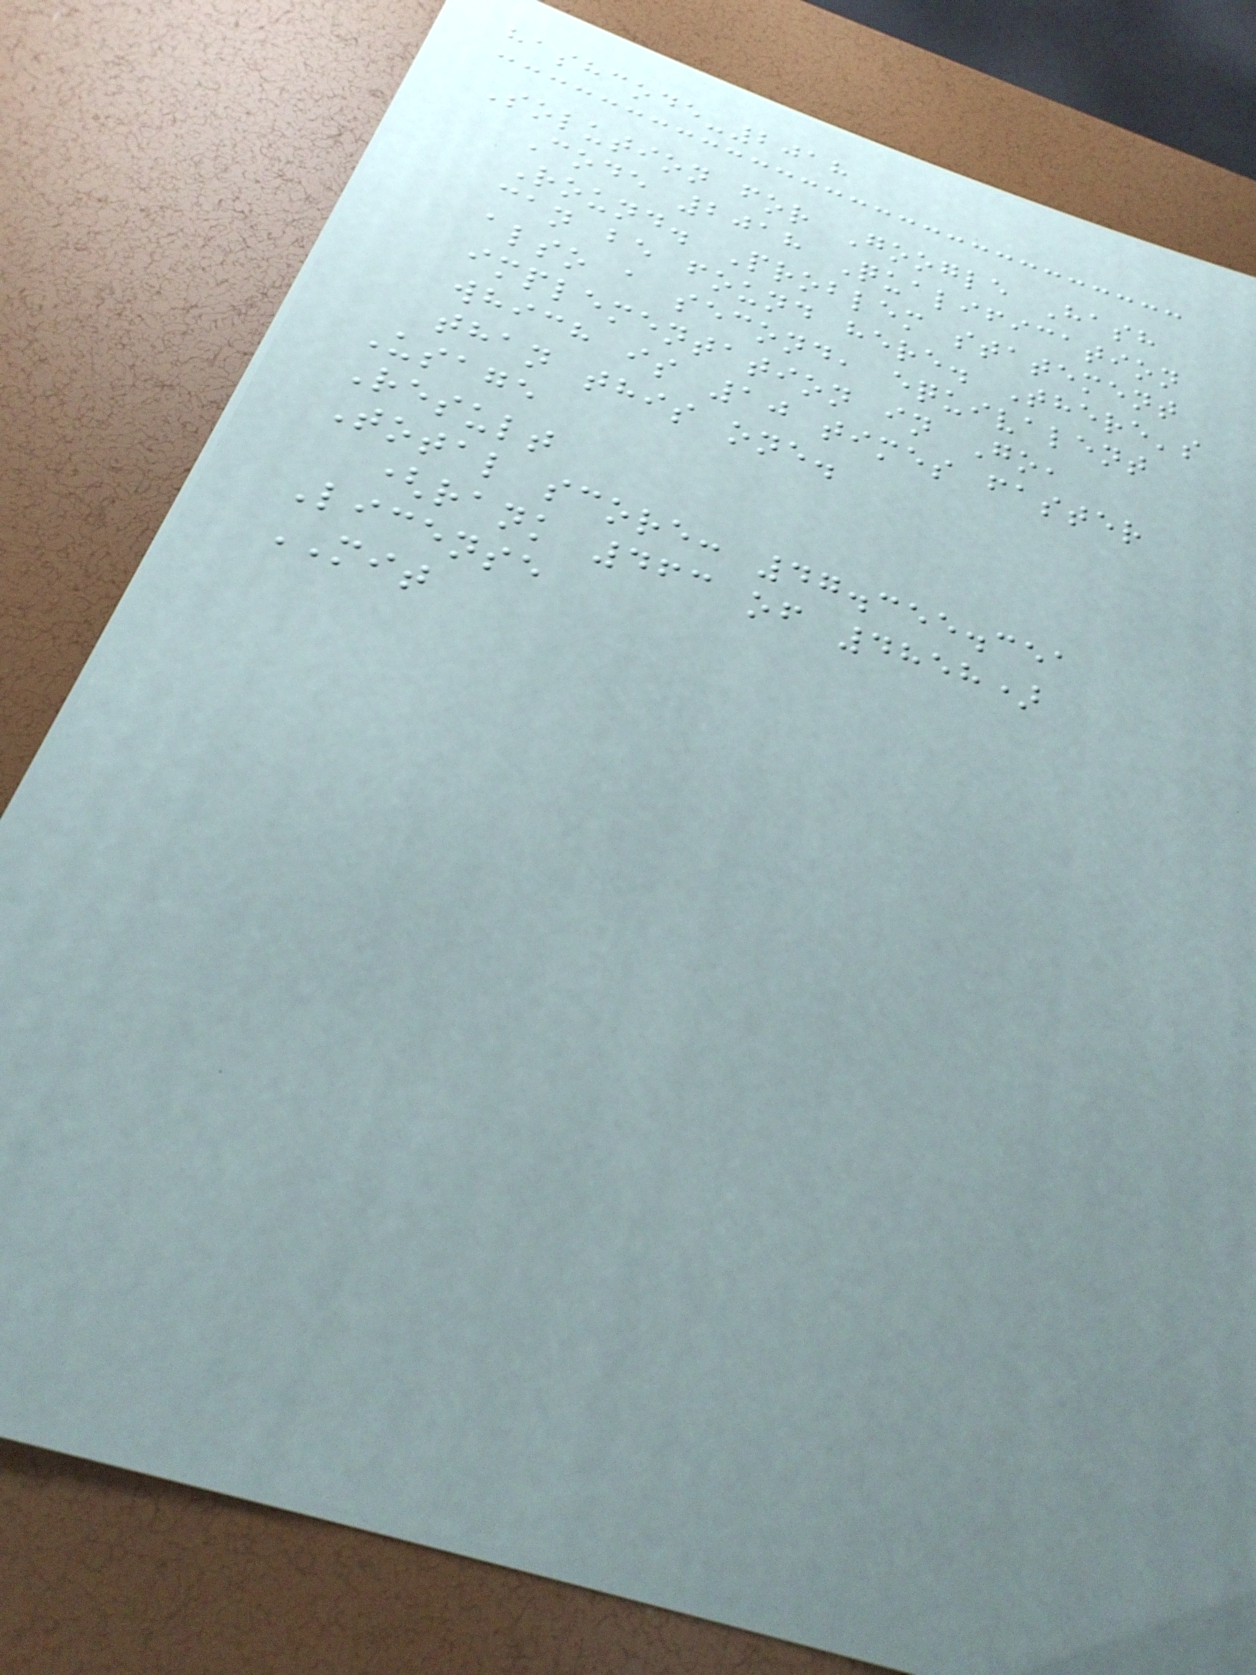hashcode-2018
Solution for Google Hash
Code 2018 Qualification
Round. Problem statement
can be found here. There's
also a second, equivalent
implementation in Go,
which is 10 times faster
than this one.
Usage
Result
Total score: 47.355.351
(rank 463 of 4858)
License
MIT
